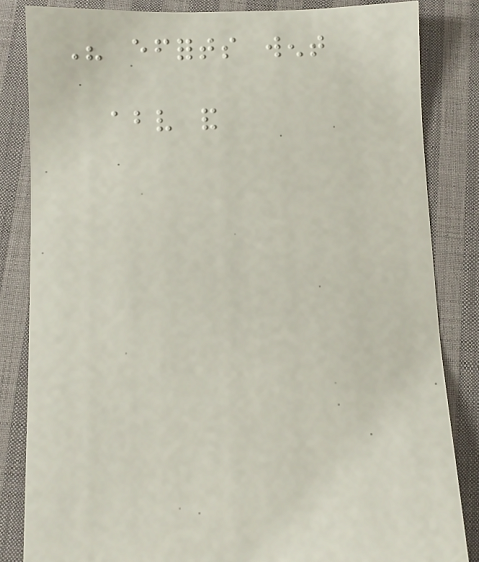His efforts went
above and
